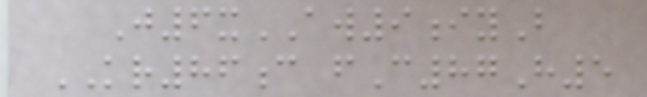J6xAW9iyB
KR86c fC87H5
